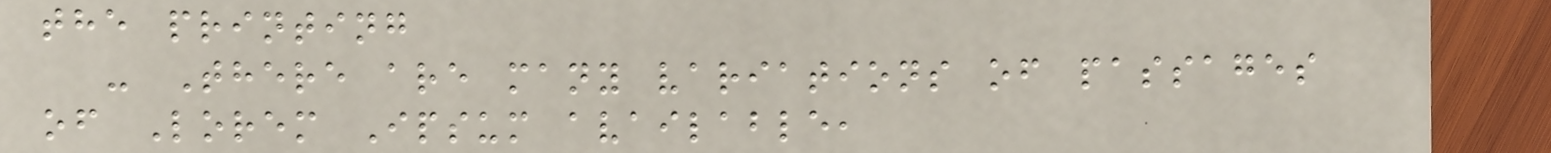the printing
- There are many variations of passages
of Lorem Ipsum available,
